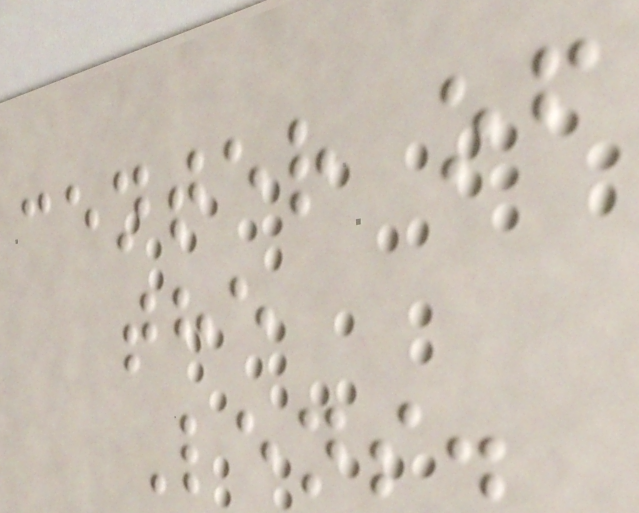center of
the
Lens.
